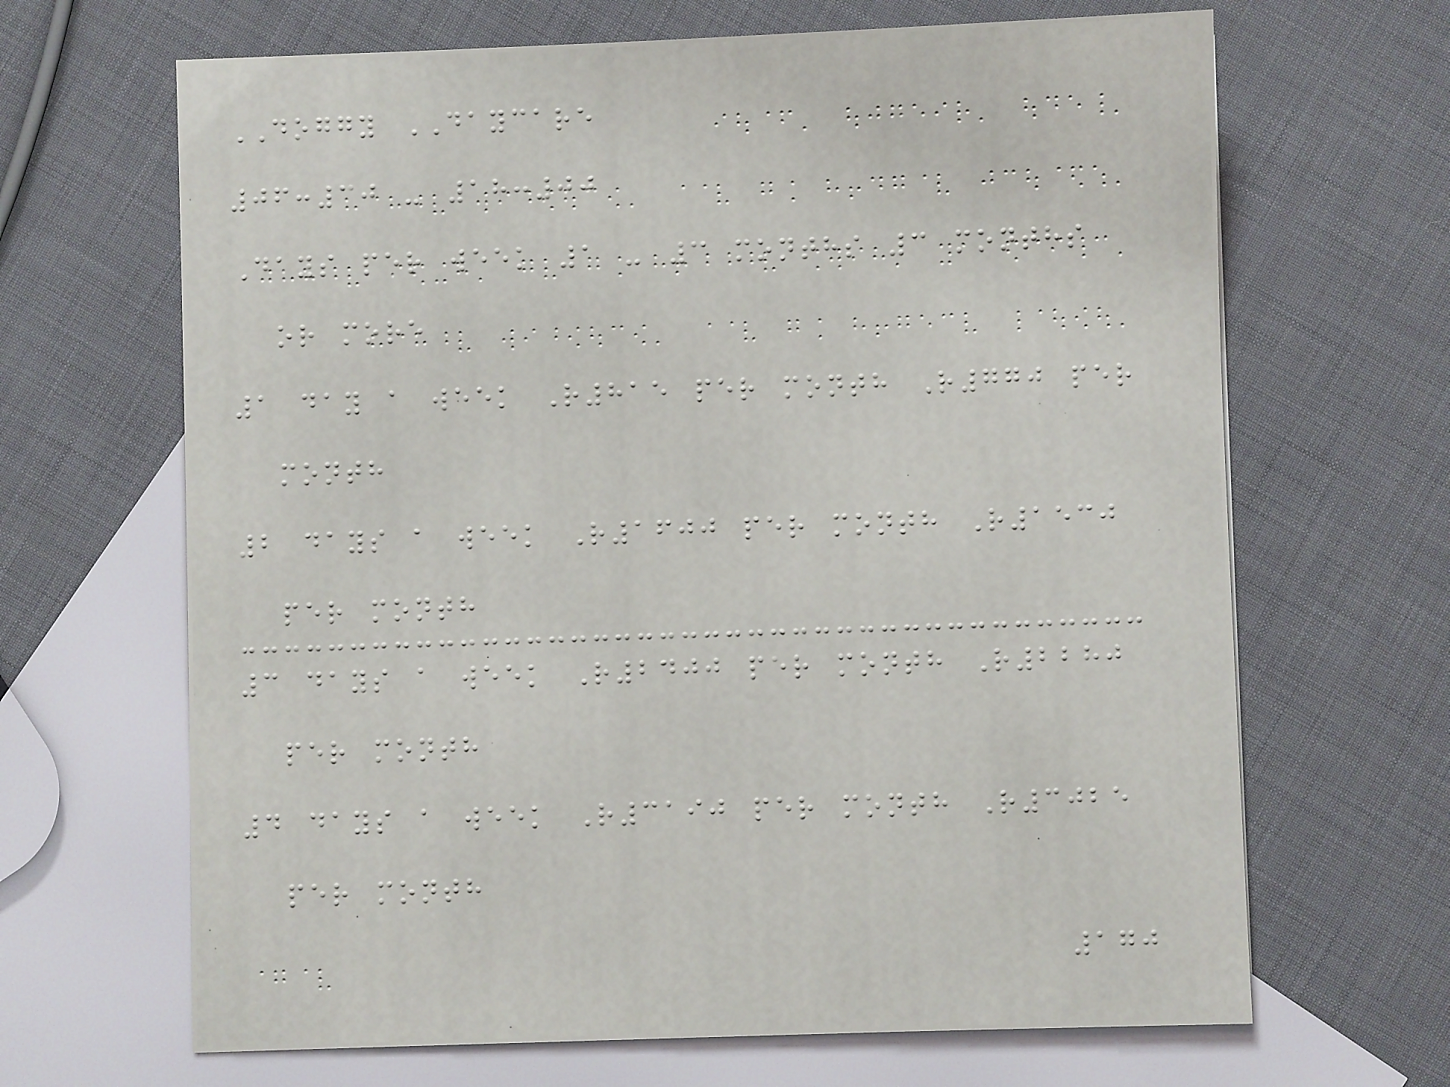DOGGY DAYCARE
06:30 - 18:00
Days per week 1 - 3 months 3 months
or more
1 day a week R815 per month R770 per
month
2 days a week R1600 per month R1530
per month
3 days a week R2400 per month R2280
per month
4 days a week R3190 per month R3025
per month
170
